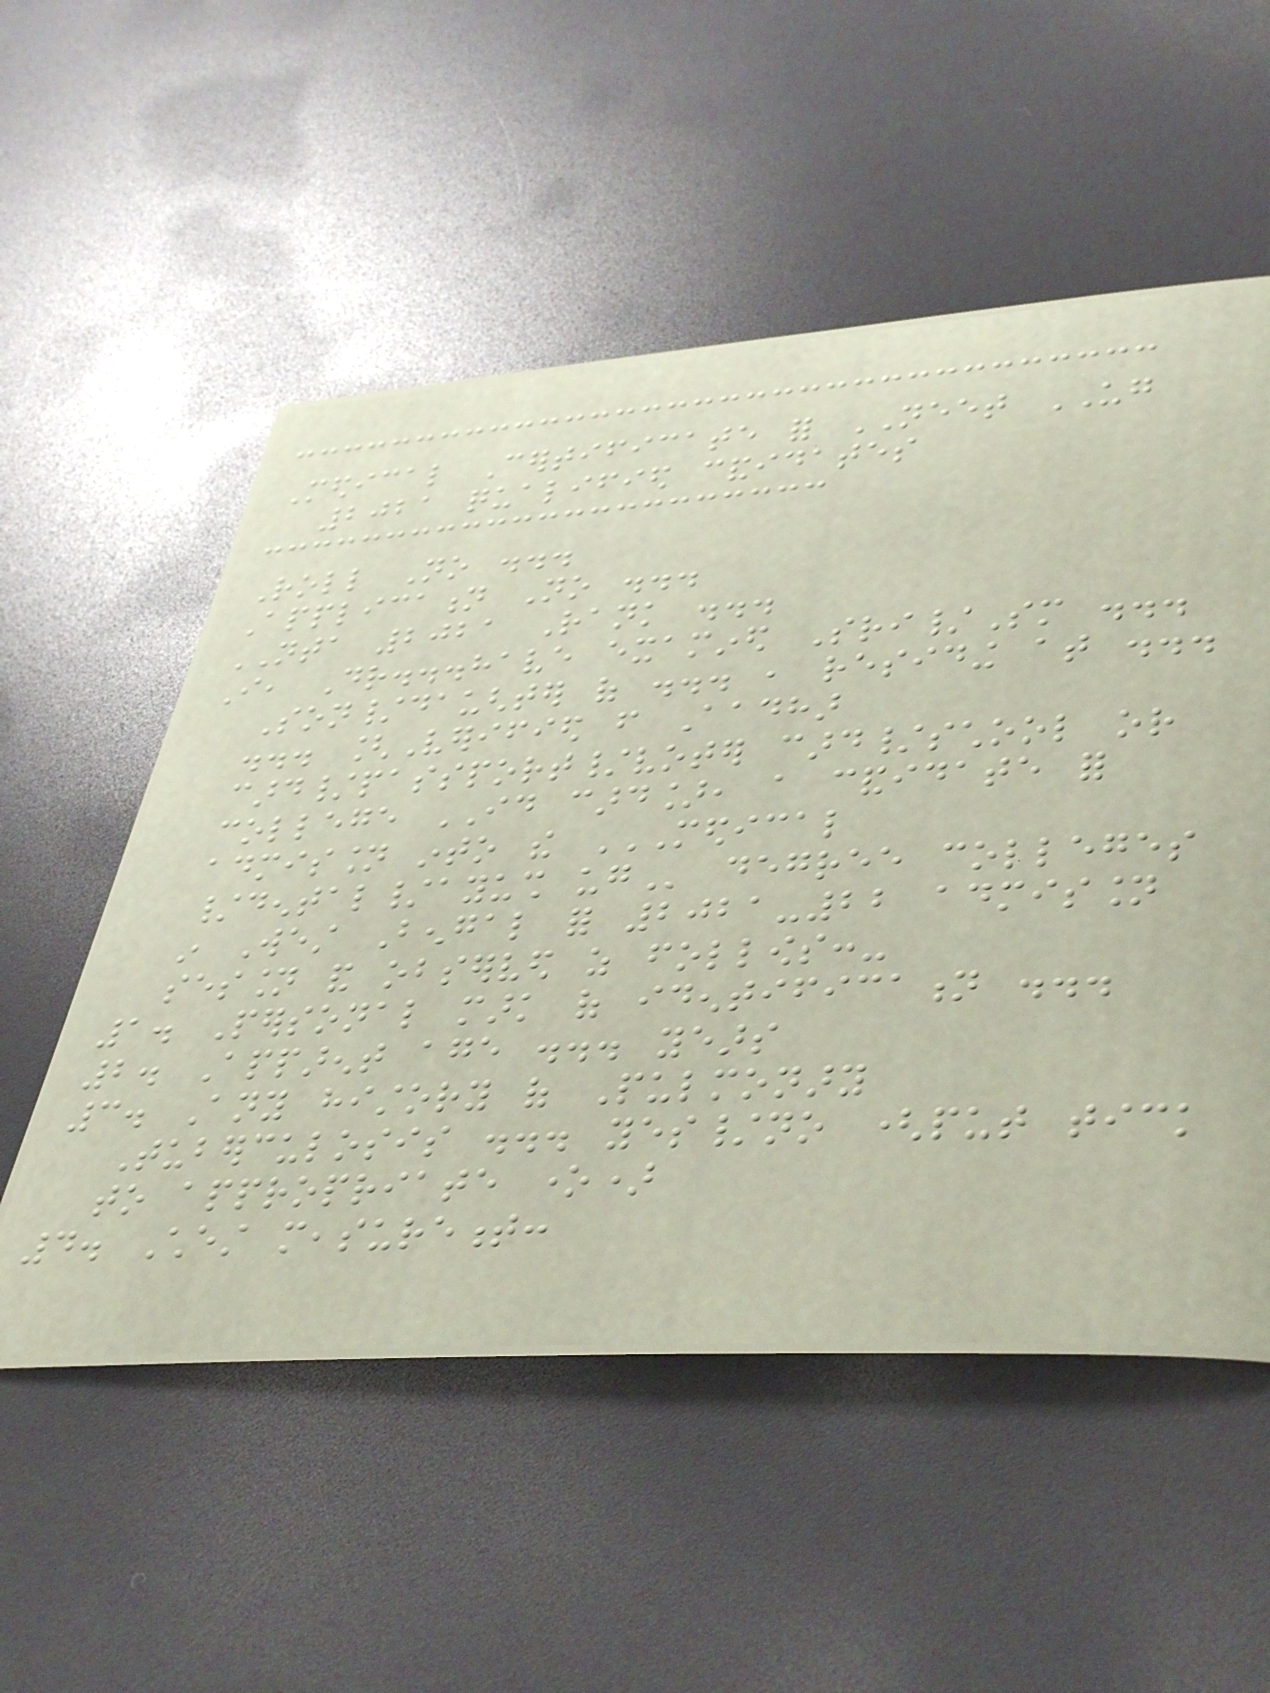Medical Certificate for NEET UG
2021 qualified candidates
Roll No ...
Application No ...
NTA 2021 Rank ...
I, Dr...have examined Sri/Sm ...
Son/daughter of ... , residing at ...
... [Verified from Aadhar
card/passport/voter card/school or
college ID card], a candidate for
admission into the MEDICAL
/DENTAL/AYUSH UG degree colleges
in West Bengal for 2021-22 admission
session and observed as follows:-
1. Personal mark of identification ...
2. Apparent age ... years
3. Any history of Pulmonary
Tuberculosis ... yes/no (put tick
to appropriate one)
4. Chest measurement:
